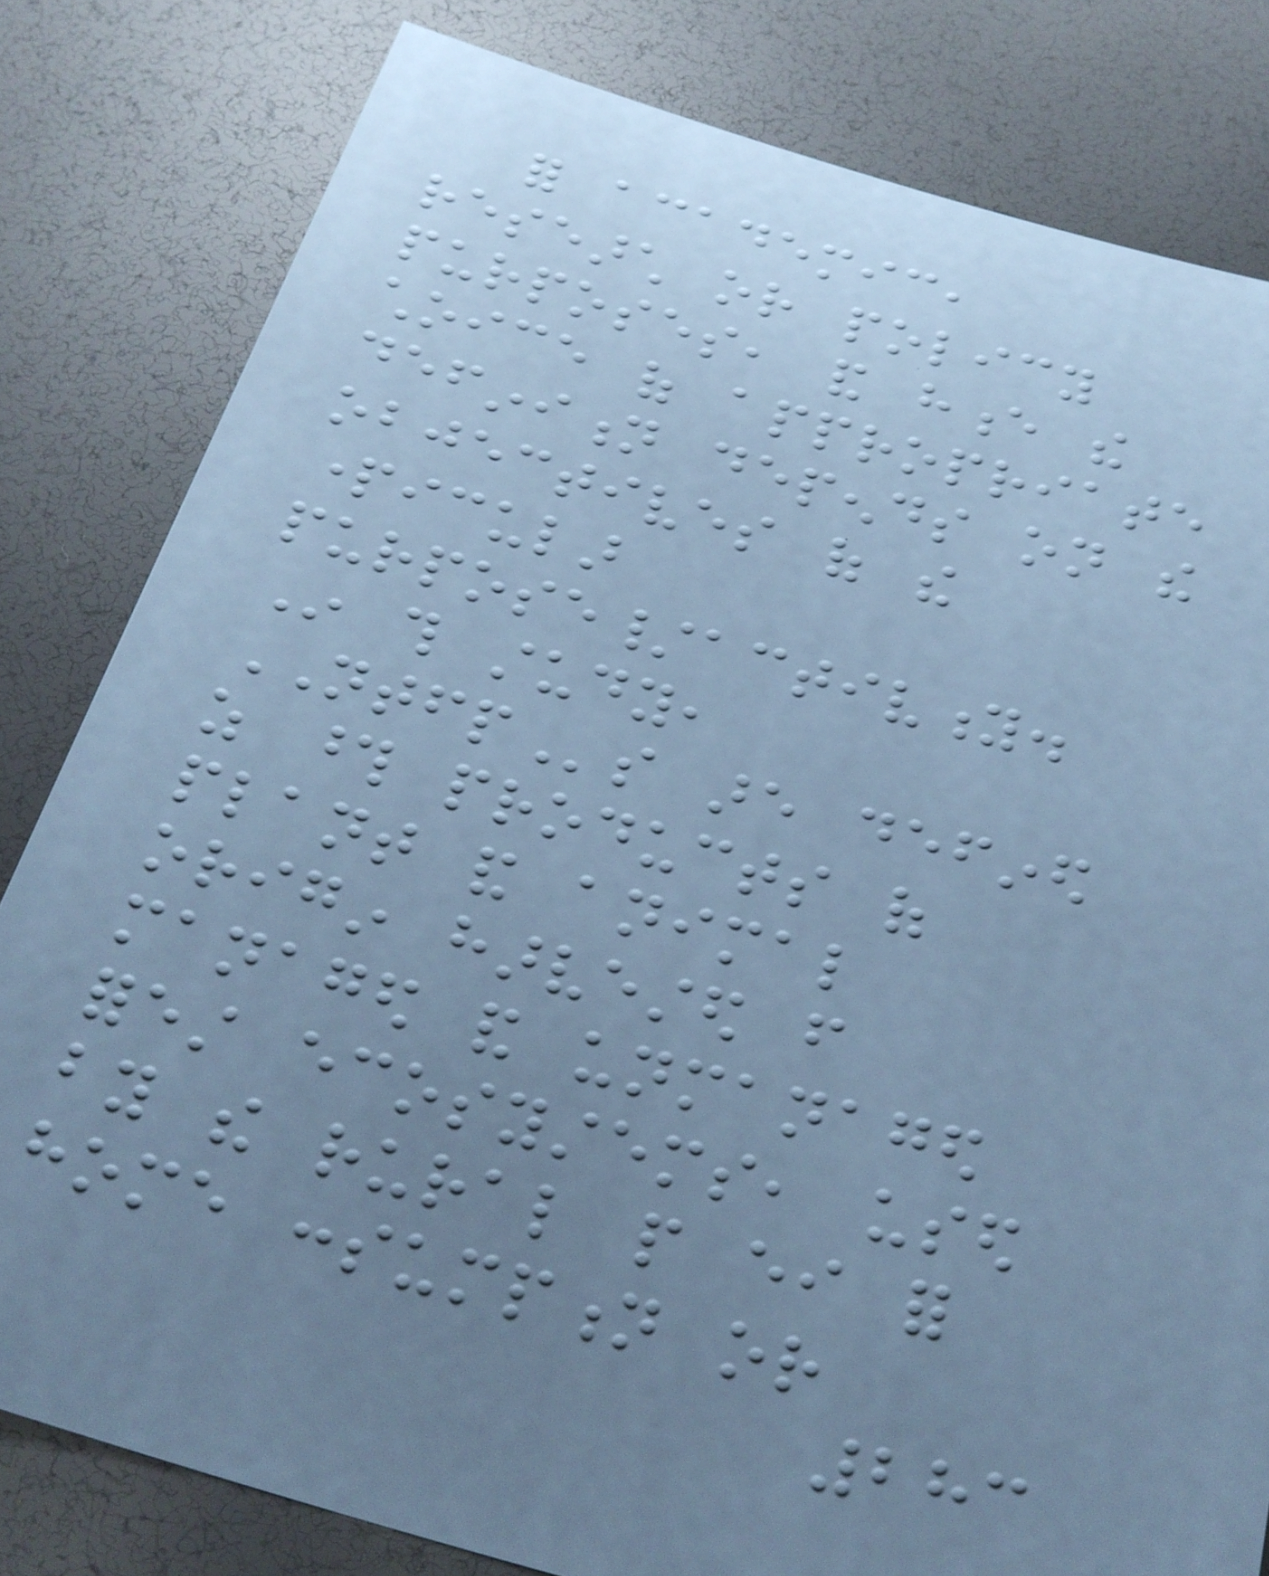for academic,
research or policy
purposes, and hence the
choice of appropriate
definition depends on the
objectives of the
particular
purpose/activity.
In this study,
NTFPs are defined
as those products of
plant and animal
origin harvested from
managed and unmanaged
forest ecosystems, used
by the rural people either for
home consumption or
283
